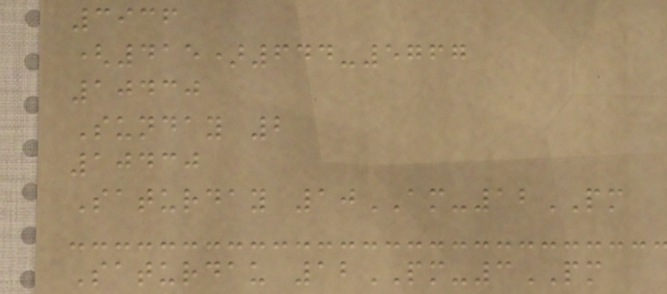3936
(415)644-5767
10430
Sunday 2
10430
Saturday 10AM-12PM
Saturdau 12PM-3PM
